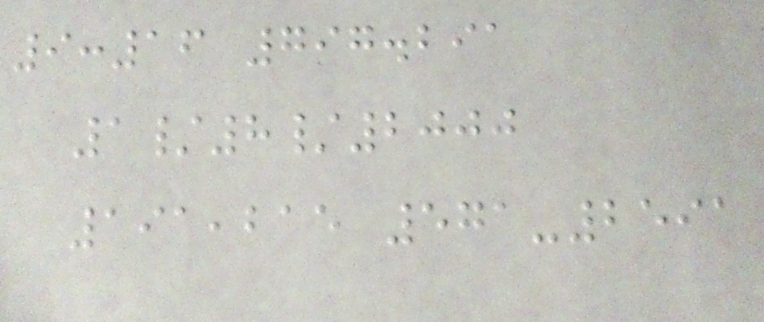9:16 797.291
1/8/2000
191,215 571-2591
